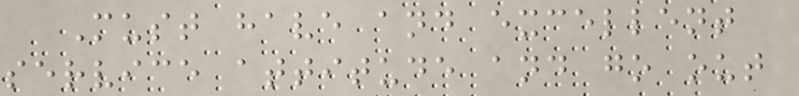Must have and excellent
service attitude and go out
